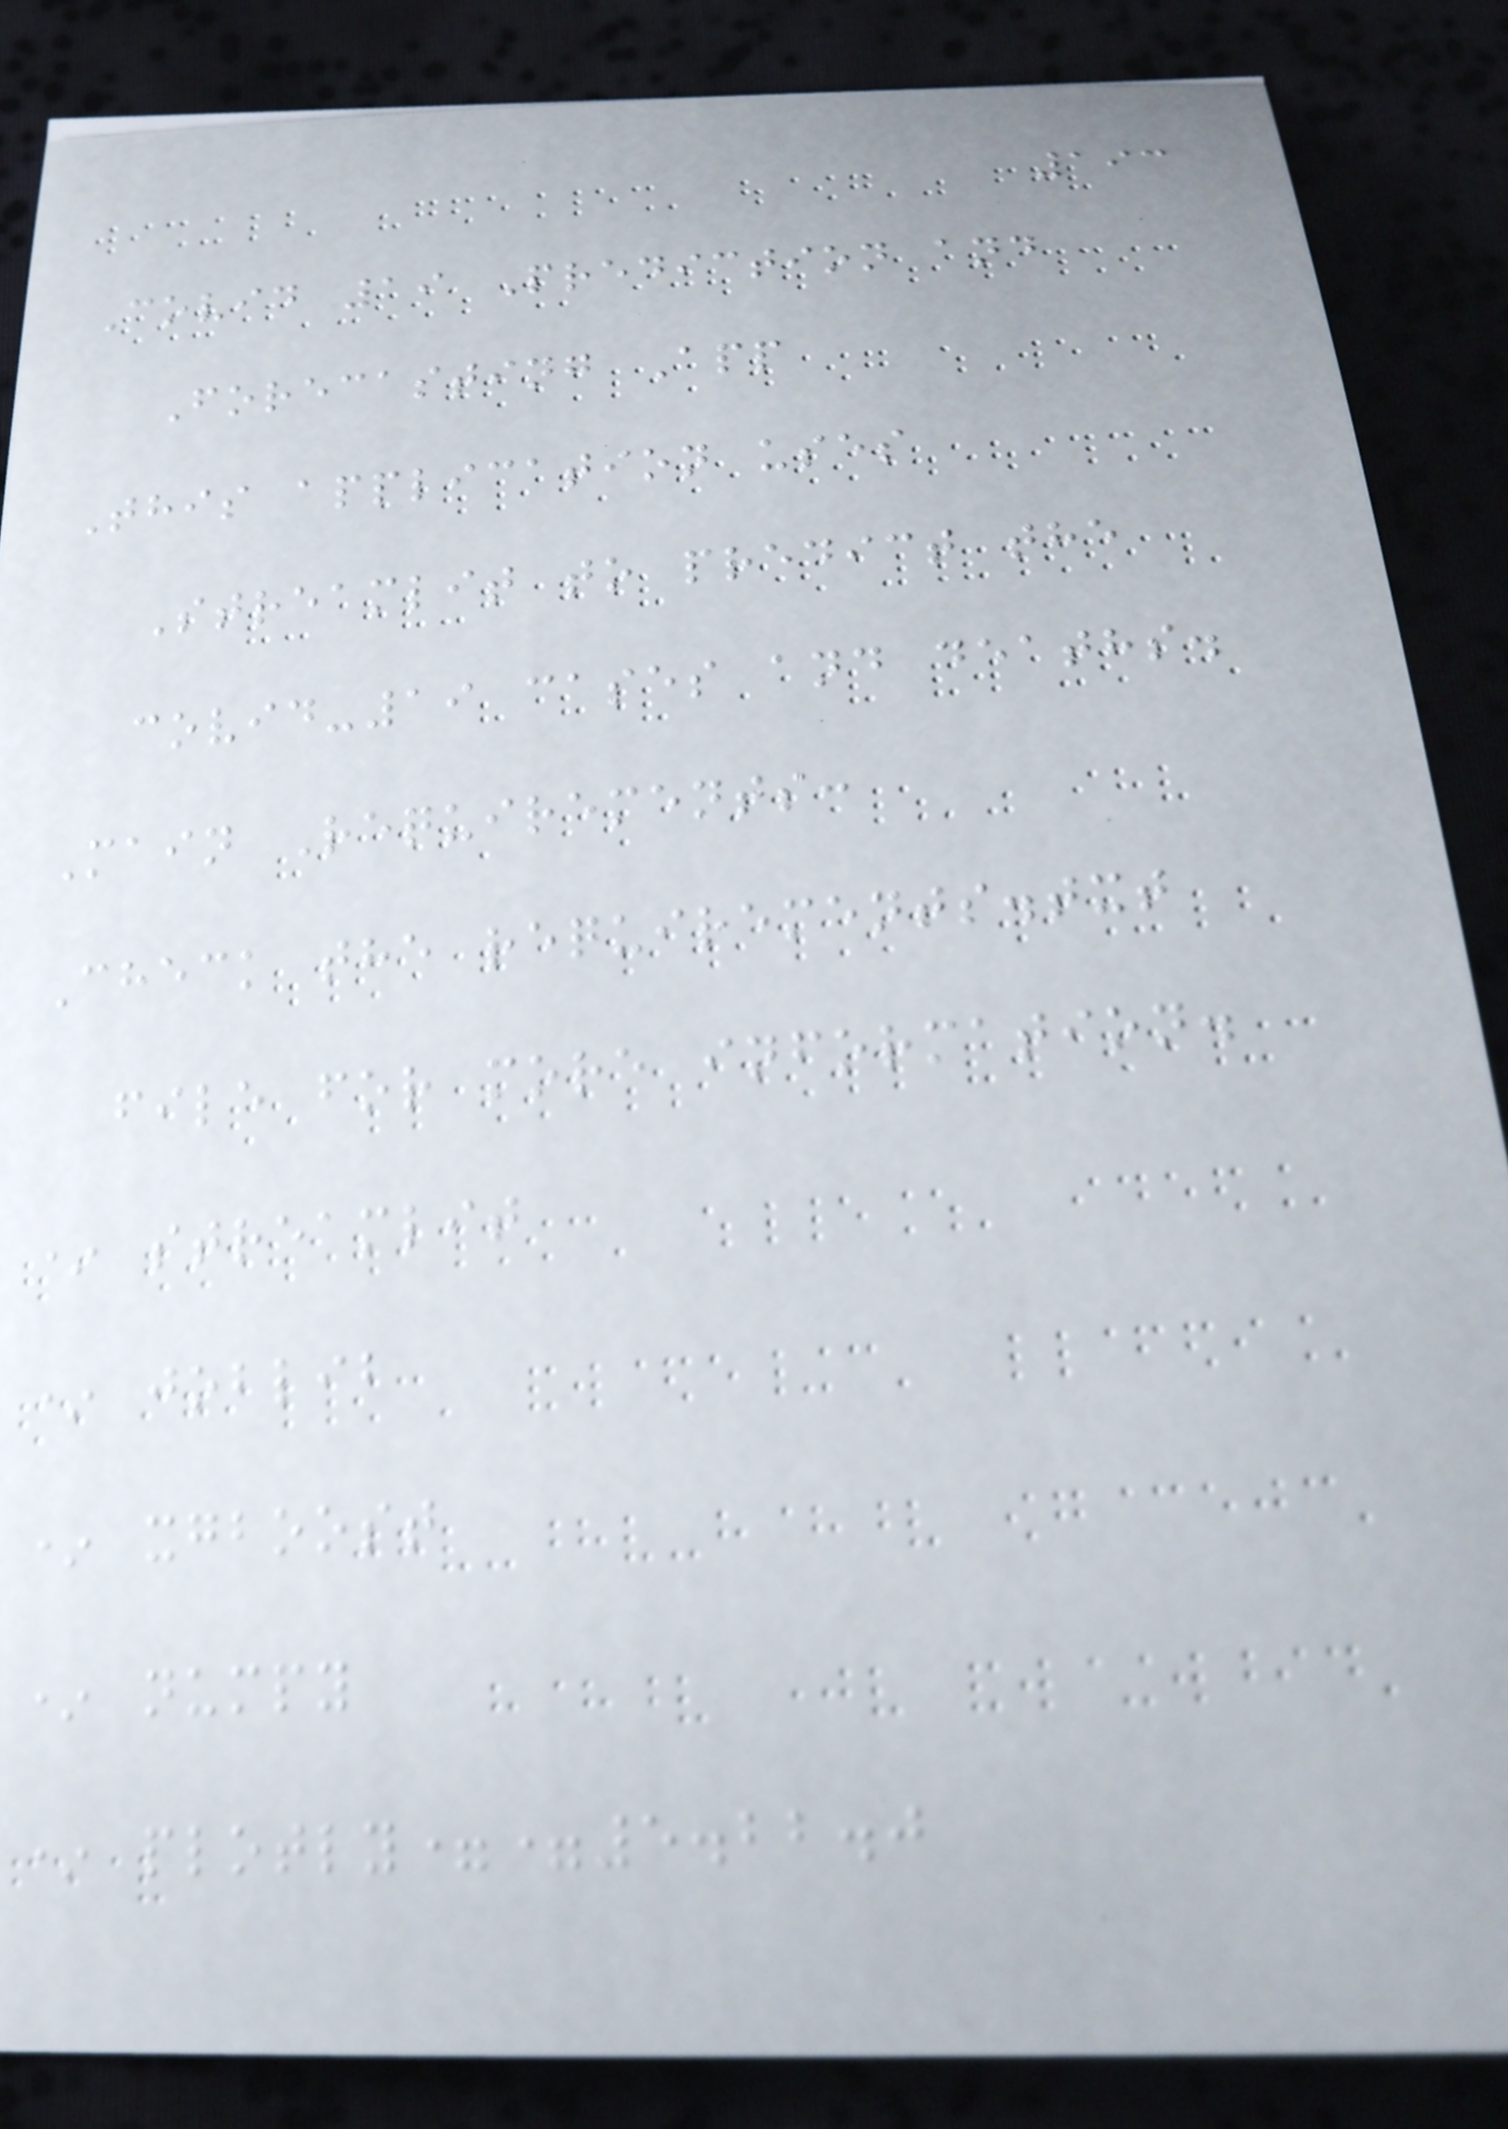193
Covid 19 Prediction and
Forecasting App
This application uses
Streamlit to predict the
covid-19 cases and deaths.
Main Requirements:
Check the requirements.txt
file for more information.
* streamlit
* joblib
* xgboost
* numpy
* plotly==5.22.0
